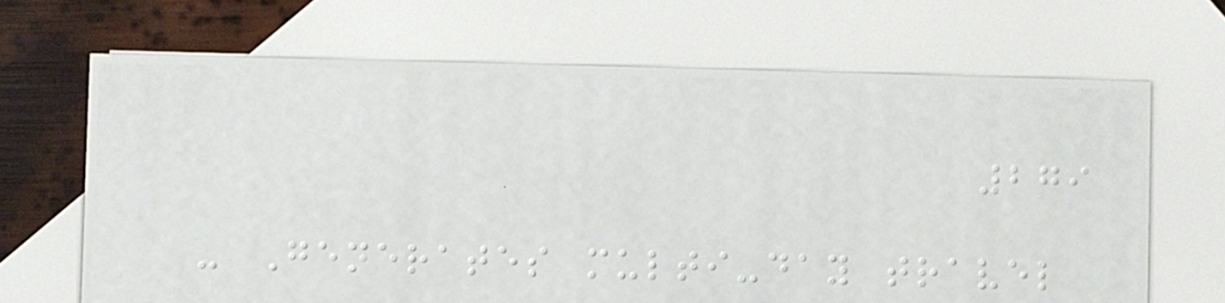279
- Generates multi-day travel
